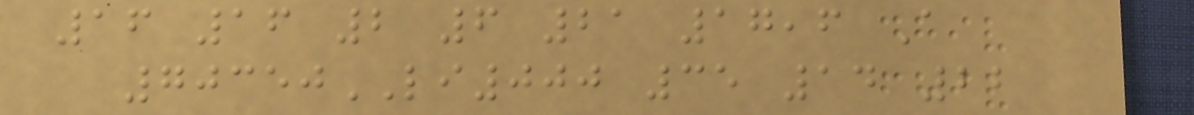16 16 2 6 21 17,6 A
70350LI000 35 14 22
